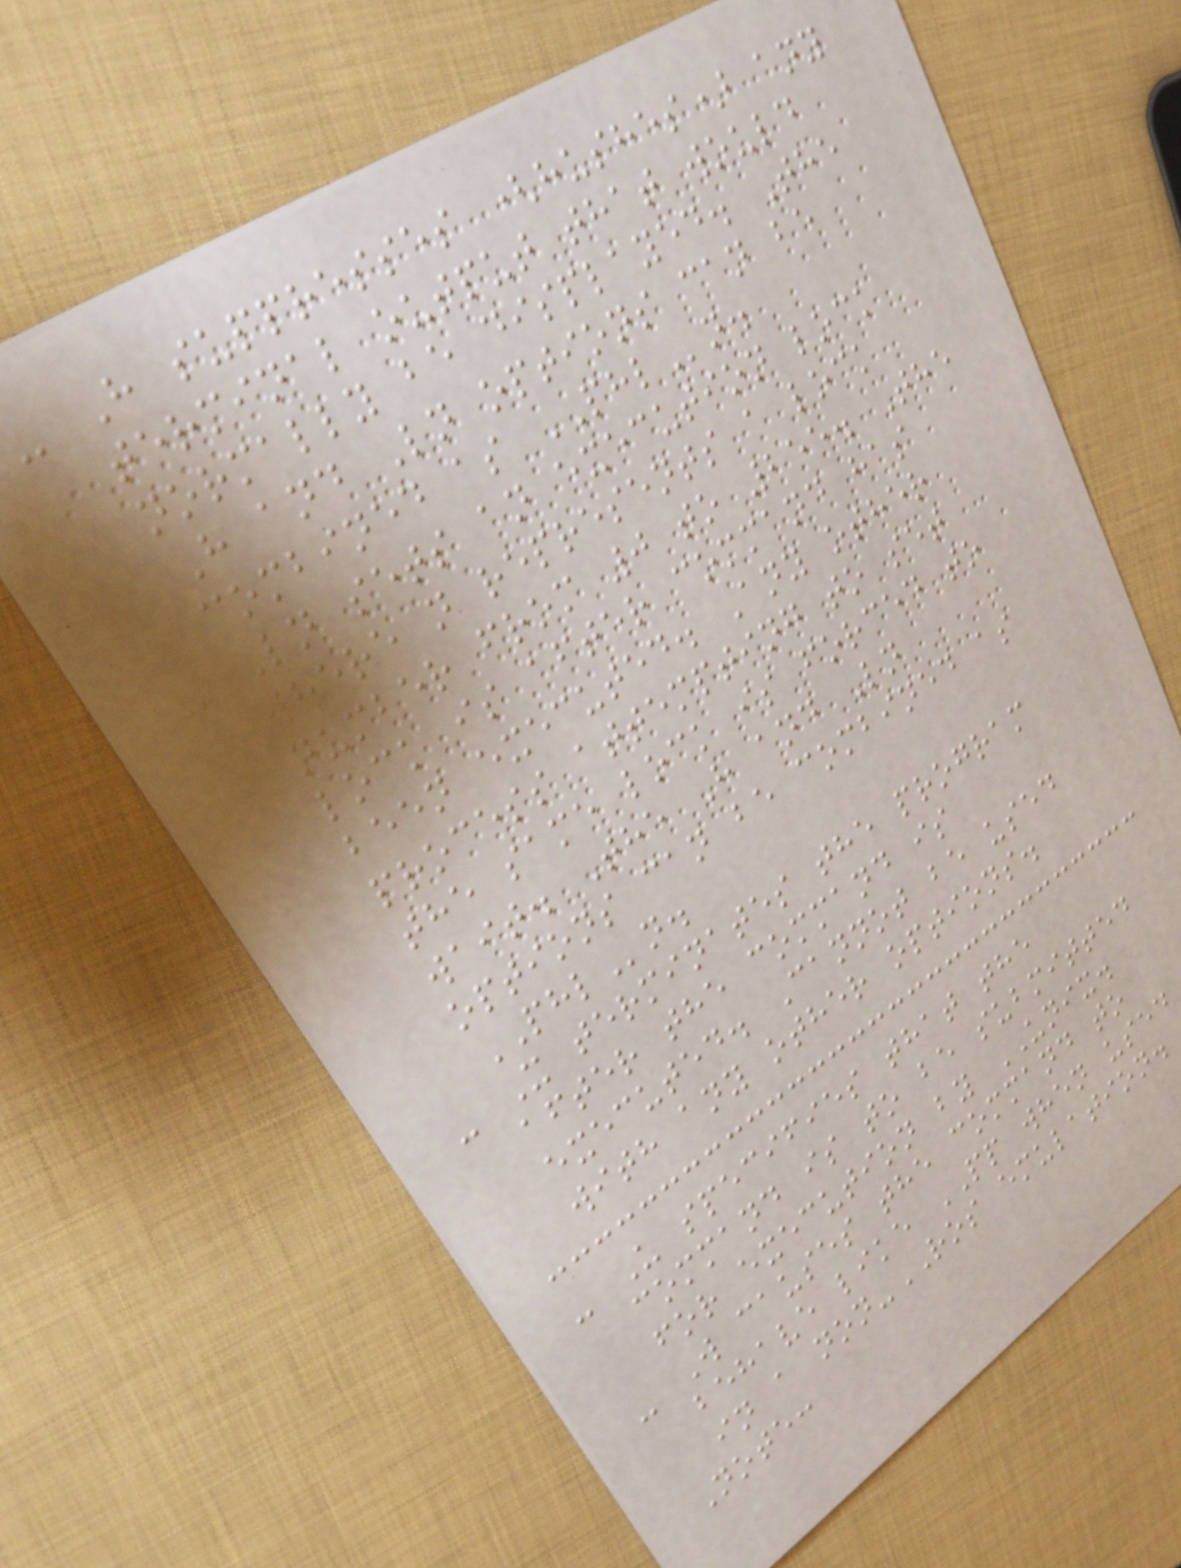- H suppresses (hushes) any
terminal output that would
normally be displayed. The
H and Ln options can be
combined as PHLn.
- Ln sets an execution lock
where n represents a lock
number from 0 to 255. The
lock is after command has
been executed. Any other
process attempting to set
the same lock is forced to
wait. The H and Ln
options can be combined as
PHLn.
- X terminates the program
after the command is
executed. Cannot be used
with any other options.
- U specifies that the
command is to be submitted
for execution by UNIX.
- W causes the command to
behave like PP when used
in a non-ROS emulation.
Note:
